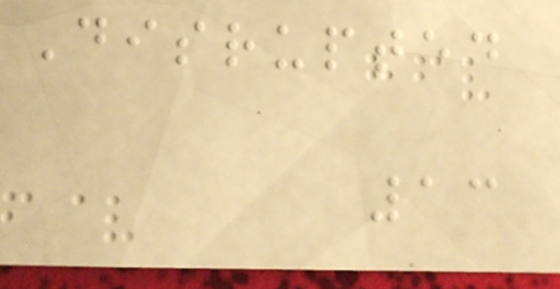Disrupted
13
